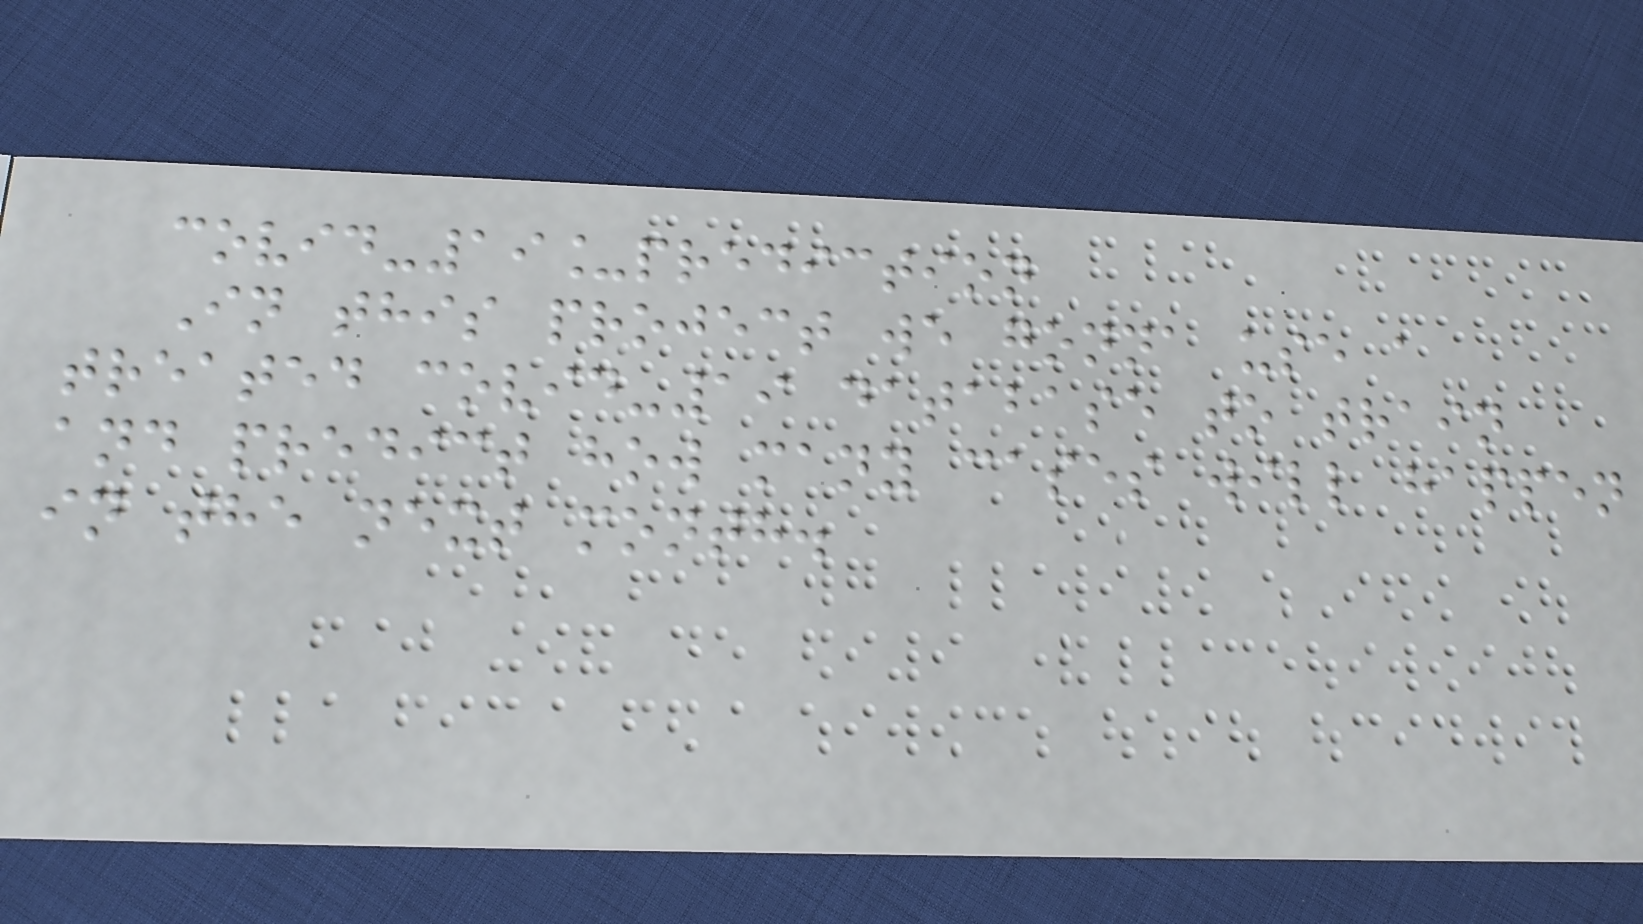covid-19_prediction
In this project we gonna use a
treated covid-19 database to train
and predict how many cases will happen
in the next month.
